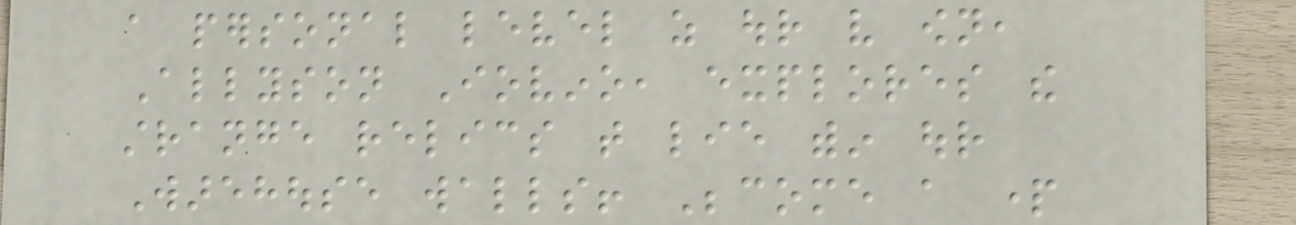a personal level as our very own,
Allyson Iovino, explores the
strange relics that lie within our
Warehouse walls! Become a part
